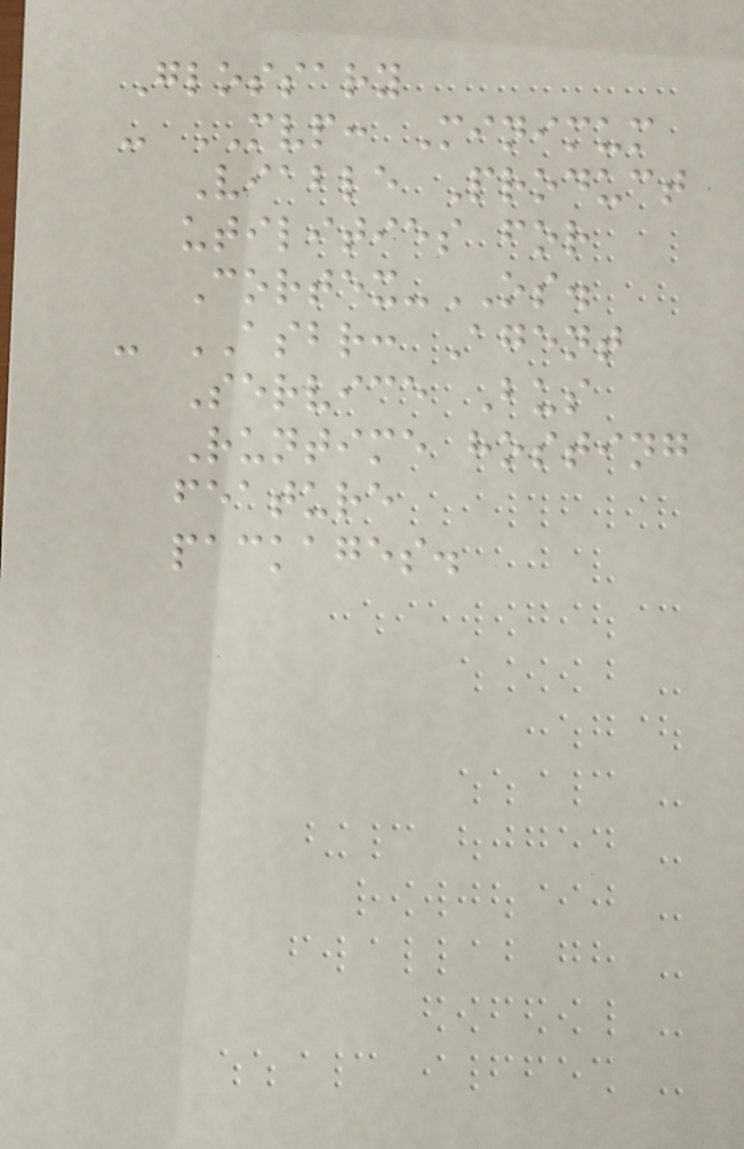Glossary
- MVP: Minimum
Viable Product
utilities for
Cortex-OS.
- ASBR: Agent
Service Bus
Runtime hosting
feature
packages.
